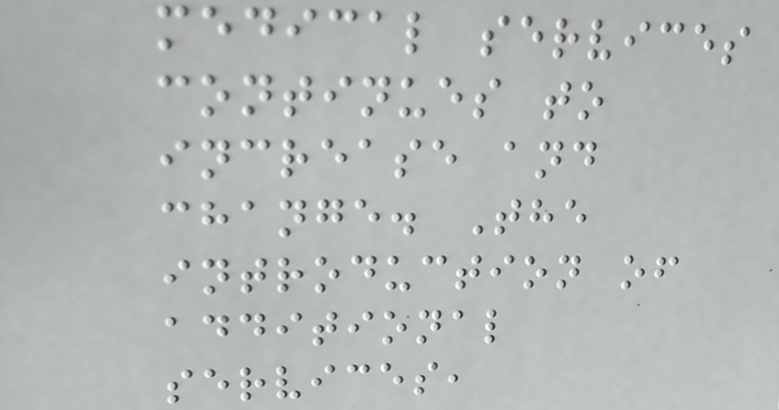medical services
continues to
increase and
change. The
introduction of
additional
services,
